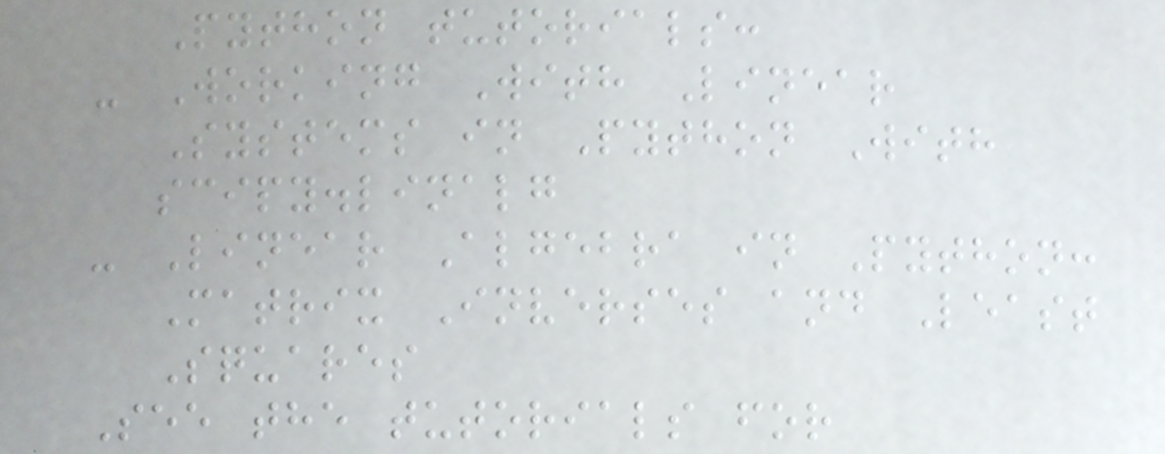Python tutorials:
- Working With Linear
Systems in Python With
scipy.linalg
- Linear Algebra in Python:
Matrix Inverses and Least
Squares
See the tutorials for
